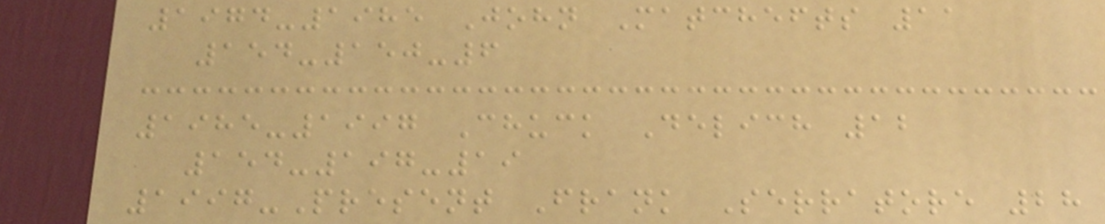1974-1985 John Matchefts 11
154-150-6
1985-1997 Chuck Delich 12
154-197-19
1997-Present Frank Serratore 28
